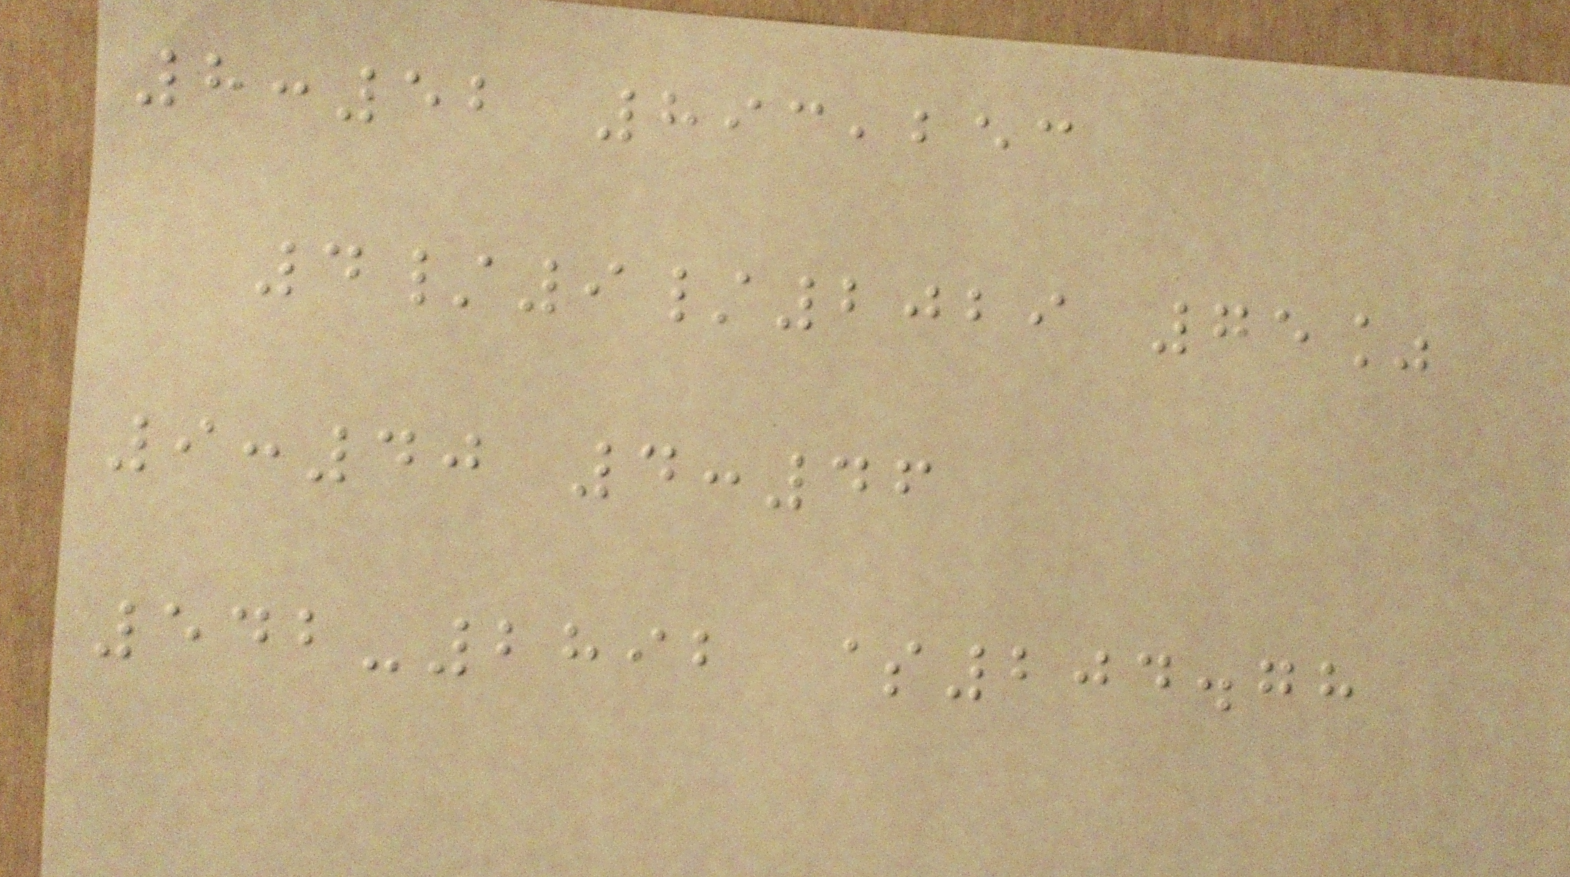8:52 893,253
4/9/2029 75%
9:40 4:46
542-2892 $204.78
